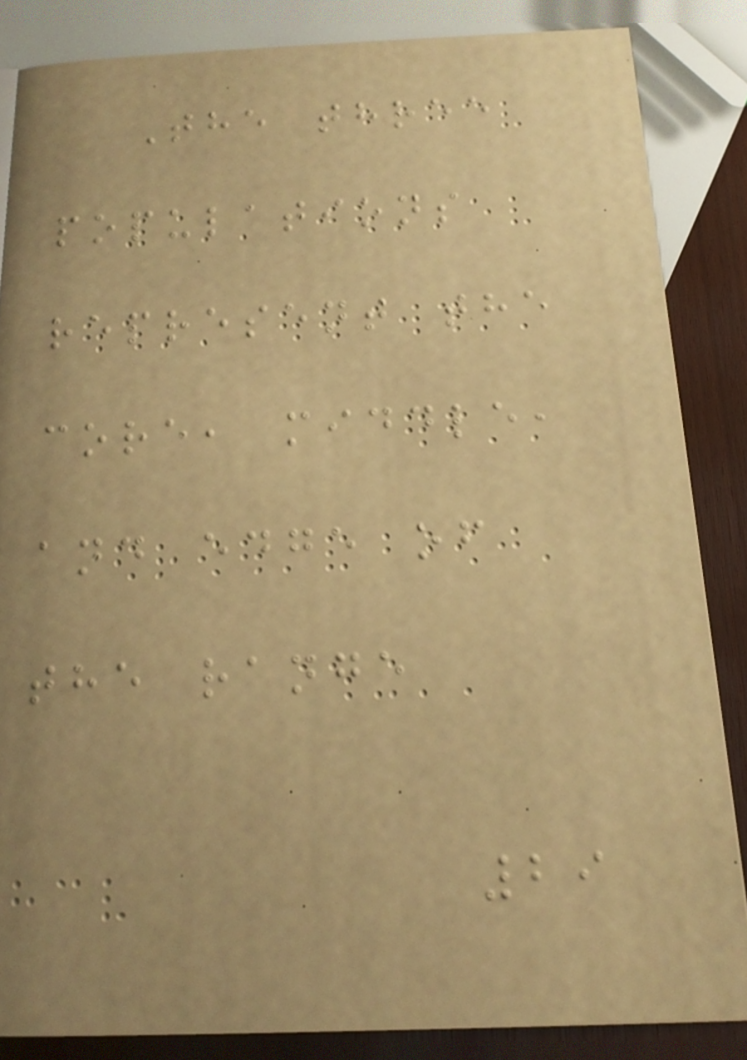The three
populations
represent the
core, middle,
and edge of
the range
29
